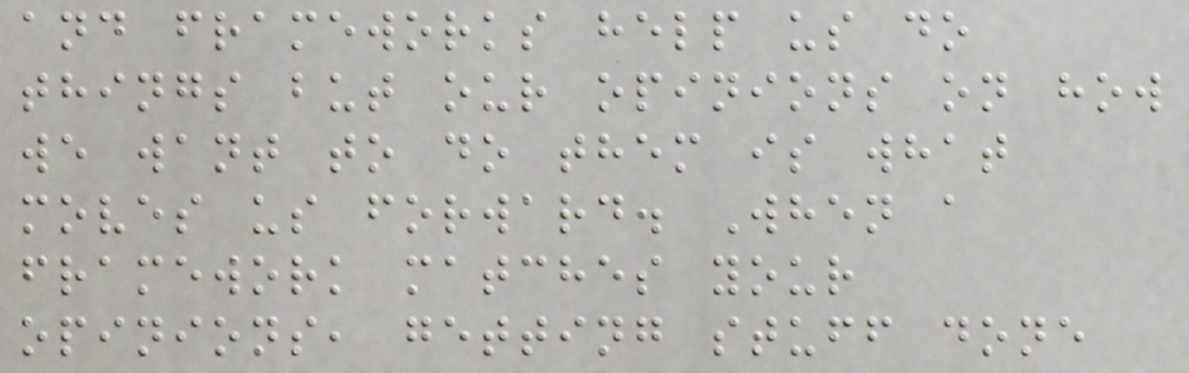and frameworks help us do
things but our opinions on how
we want to do them is what
moves us forward. When a
framework matches your
opinions, getting stuff done
